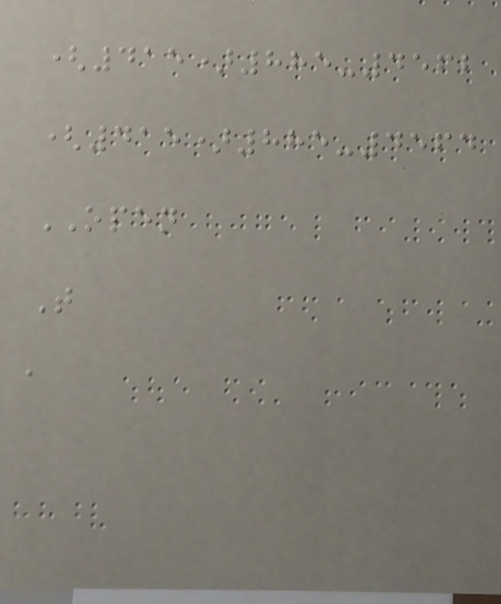(415)885-4562
(415)885-4564
OPEN
T
a
